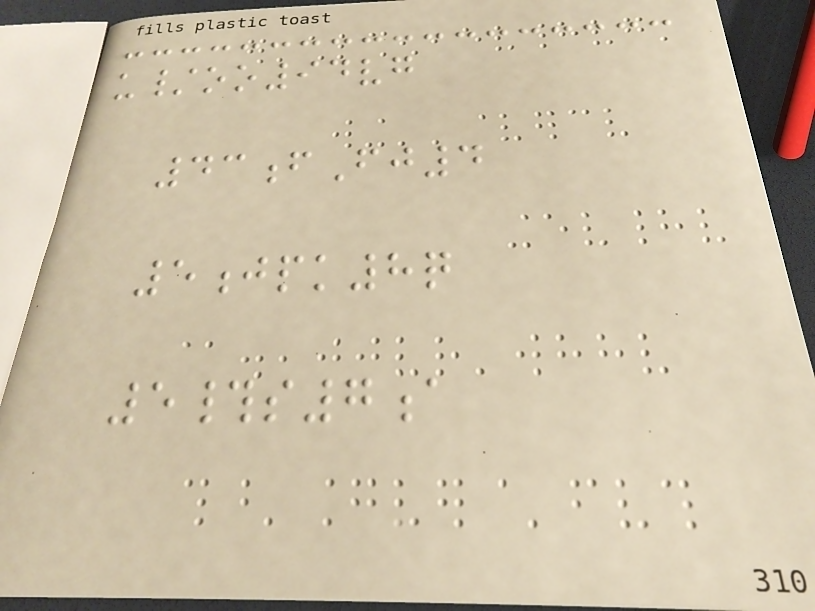u/oo94vg
43fFj4
5jpk8q
5#s7a
